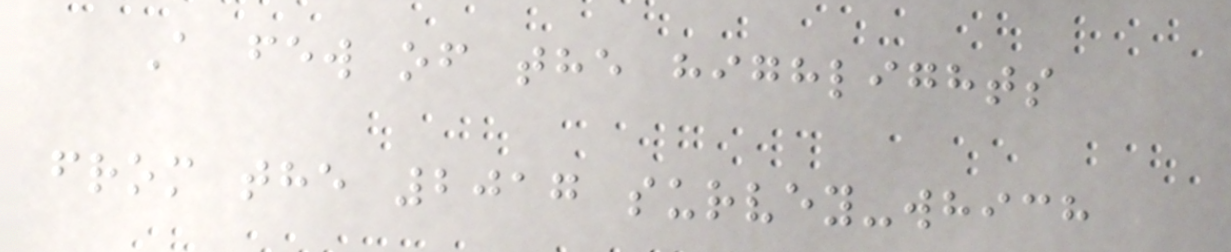A few of the highlights
from the 2017 survey-which
